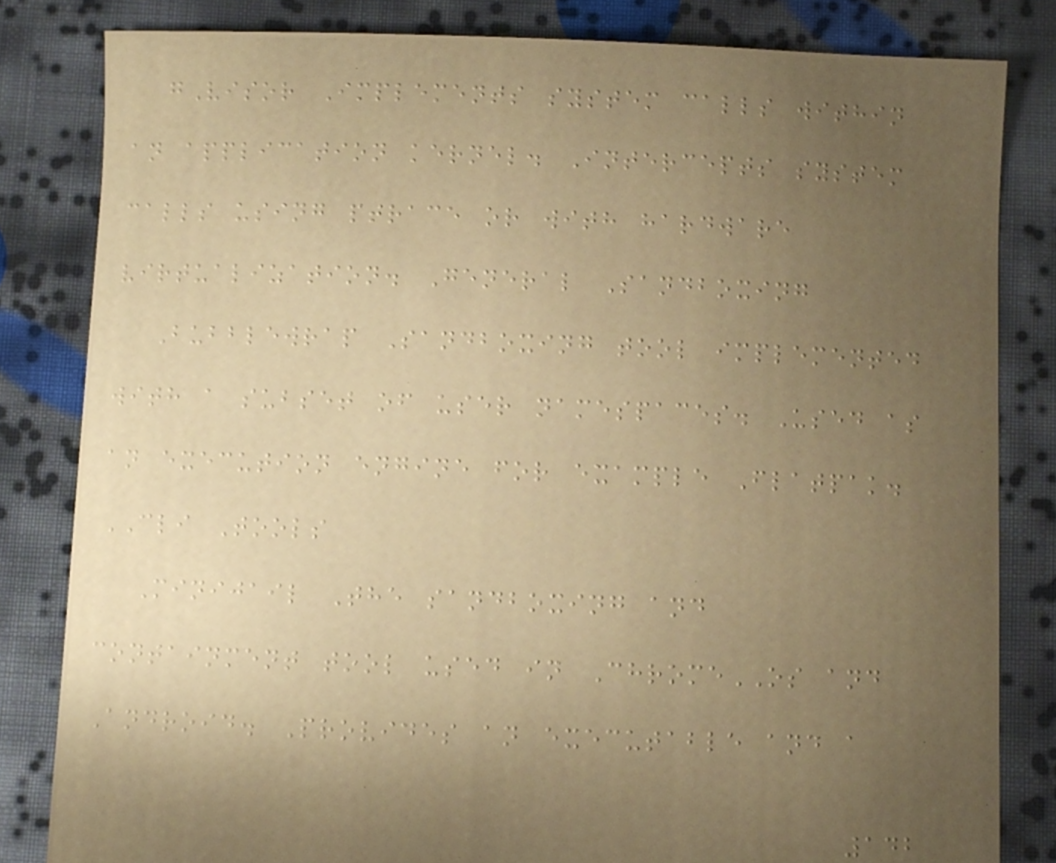gVisor Implements system calls within
an application kernel. Intercepts system
calls using ptrace or with hardware
virtualization. General Sandboxing
Bubblewrap Sandboxing tool implemented
with a subset of user namespaces. Used as
an execution engine for example Flatpak.
CLI Tools
Minijail The sandboxing and
containment tool used in ChromeOS and
Android. Provides an executable and a
142
